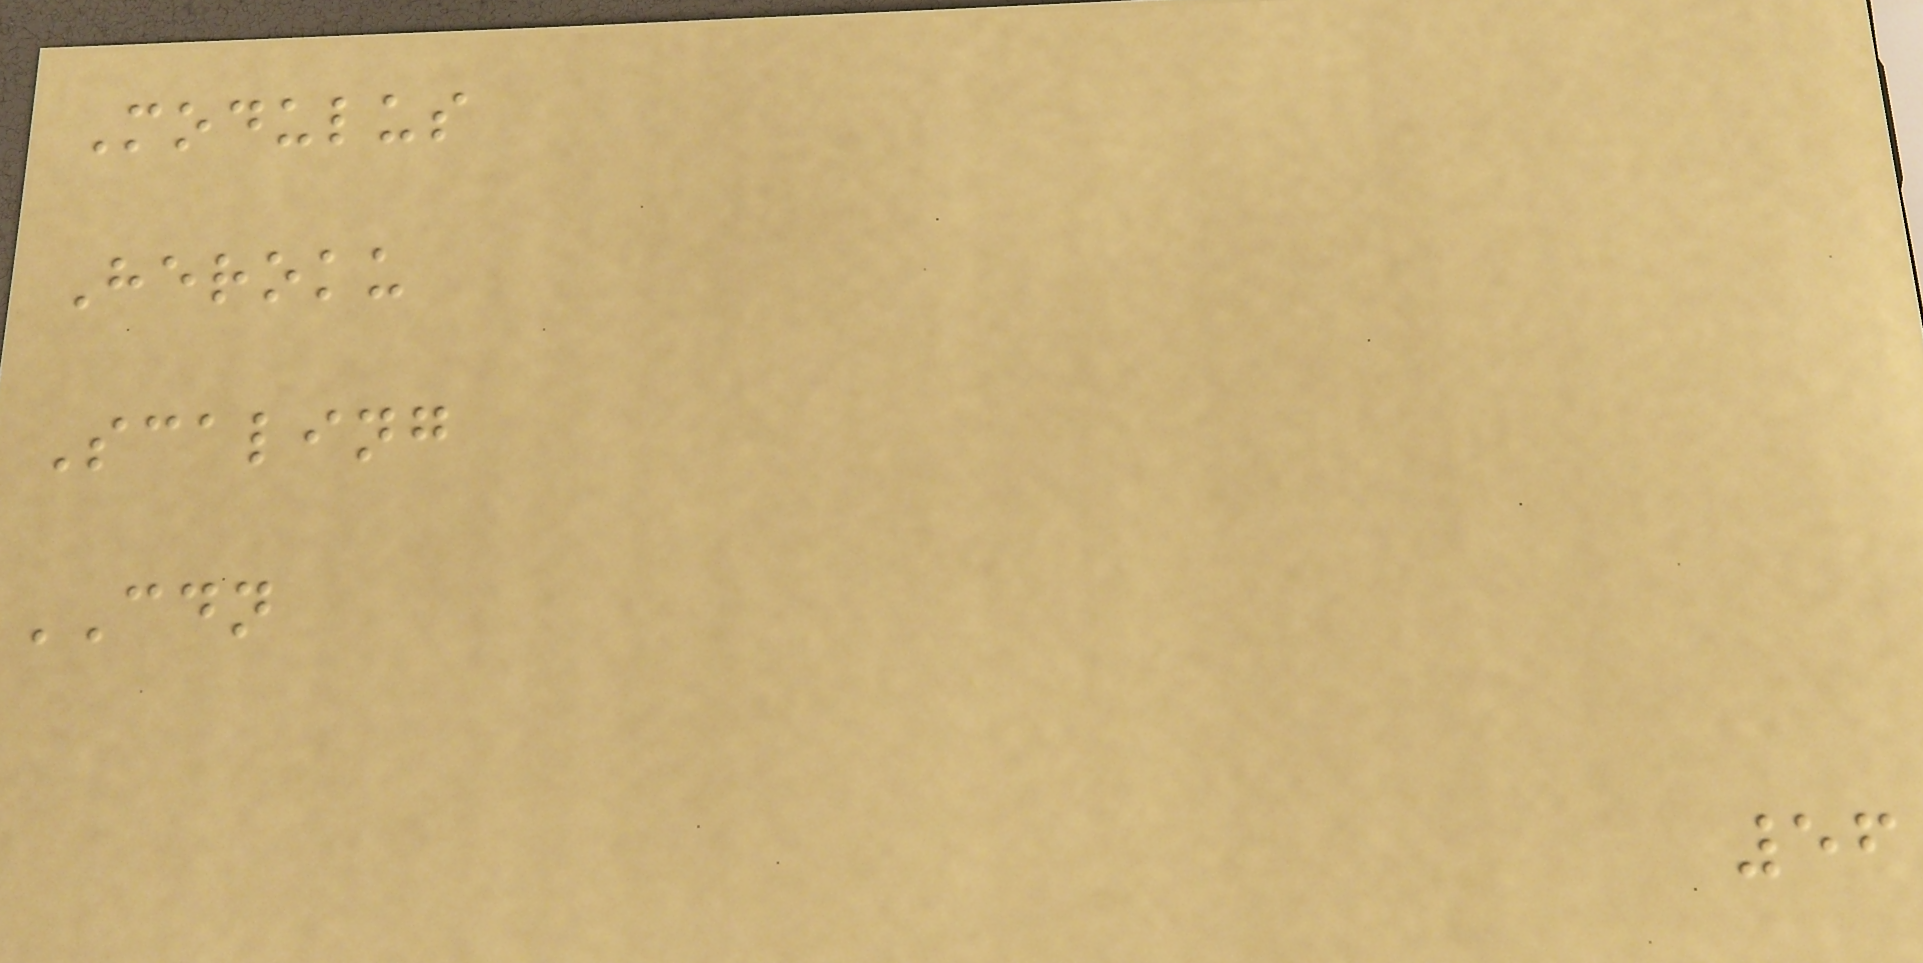Modulus
Heroku
Scaling
CDN
56
